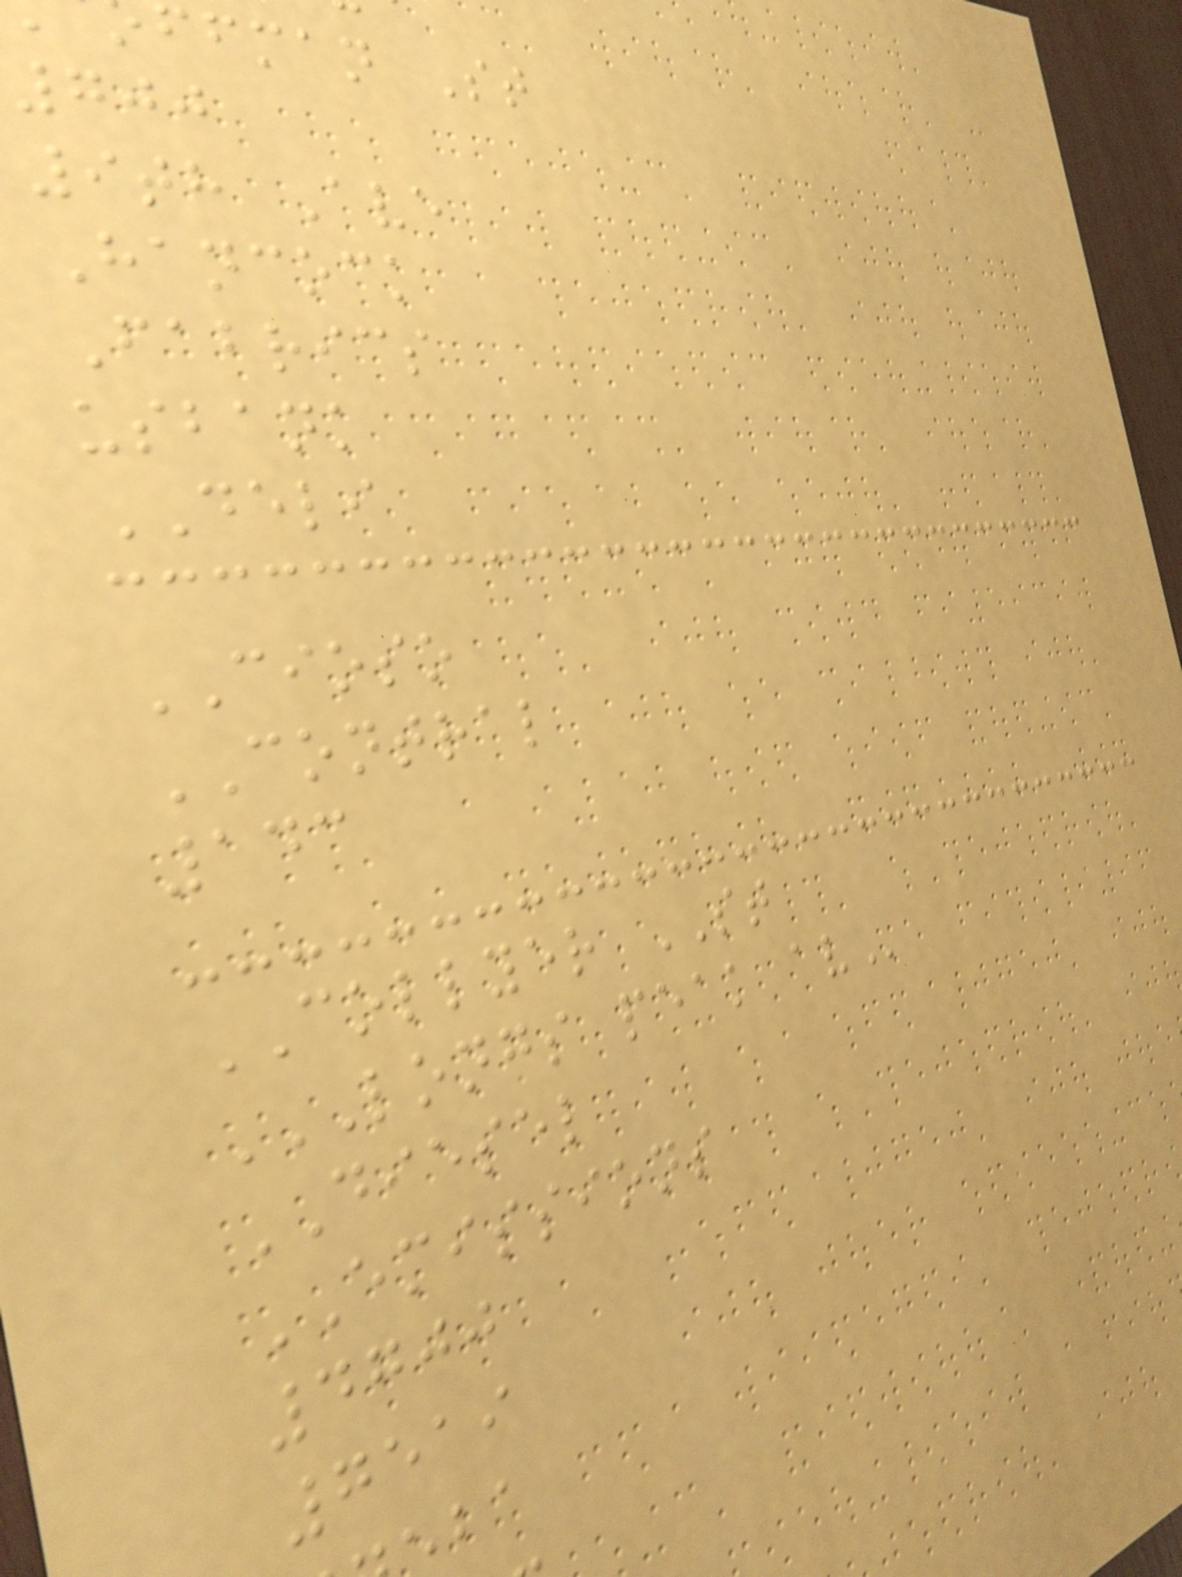ffman St
700
9th Ave
Hancock
Fabrics
usbank
DELI
CIOSO
CONTRAL
143
COLLYER ST
LONGS PEAK AV
DIESEL
EMISSIONS
4700
7519
